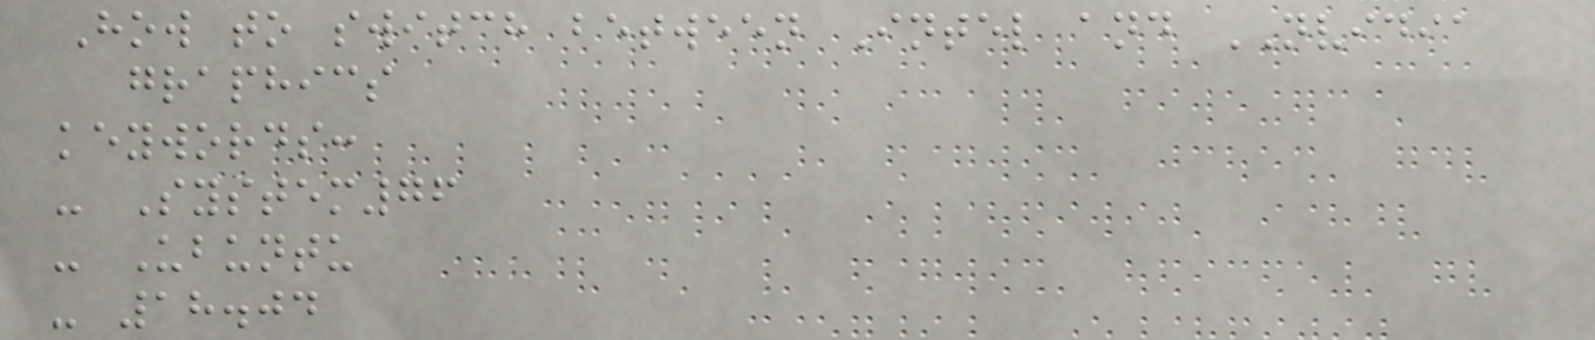How to switch between Intel and NVIDIA
graphics
keywords:
- System76
- Ubuntu
- 18.04
